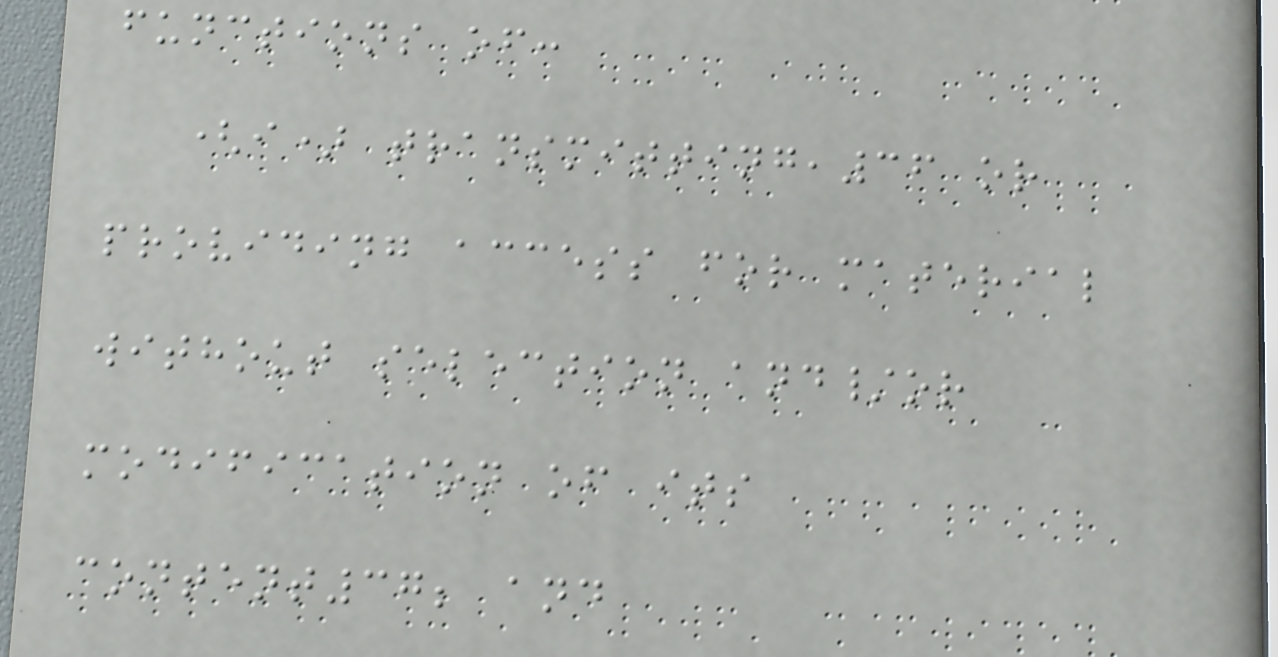functions of:
(i) transmitting,36 or
providing access for material
without selection and/or
modification of its
content37; and
